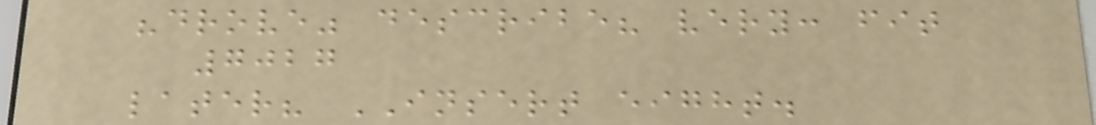"drove" describe? very: fit
7027
later? INSERT eight.
